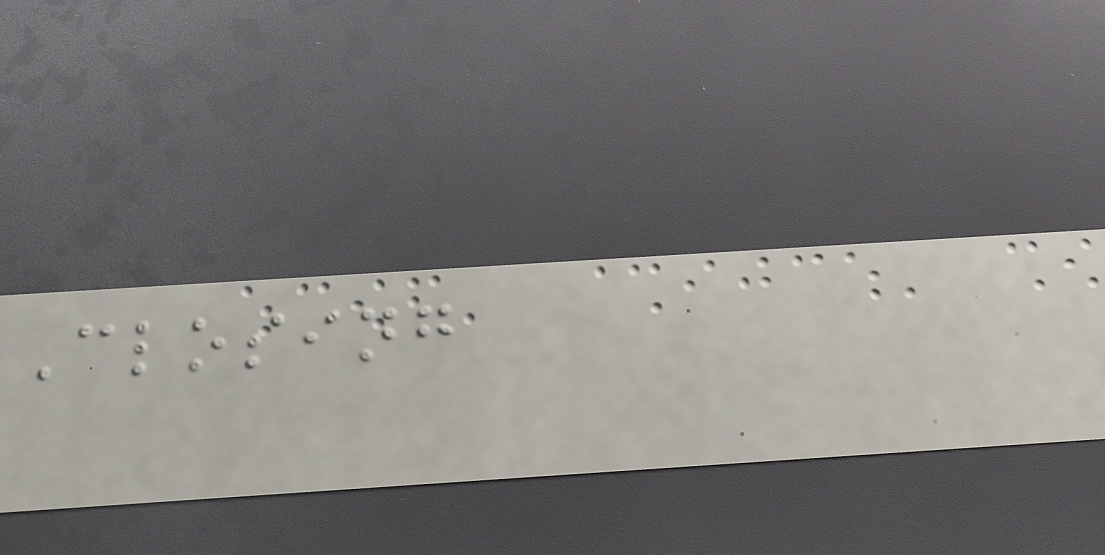Closing
